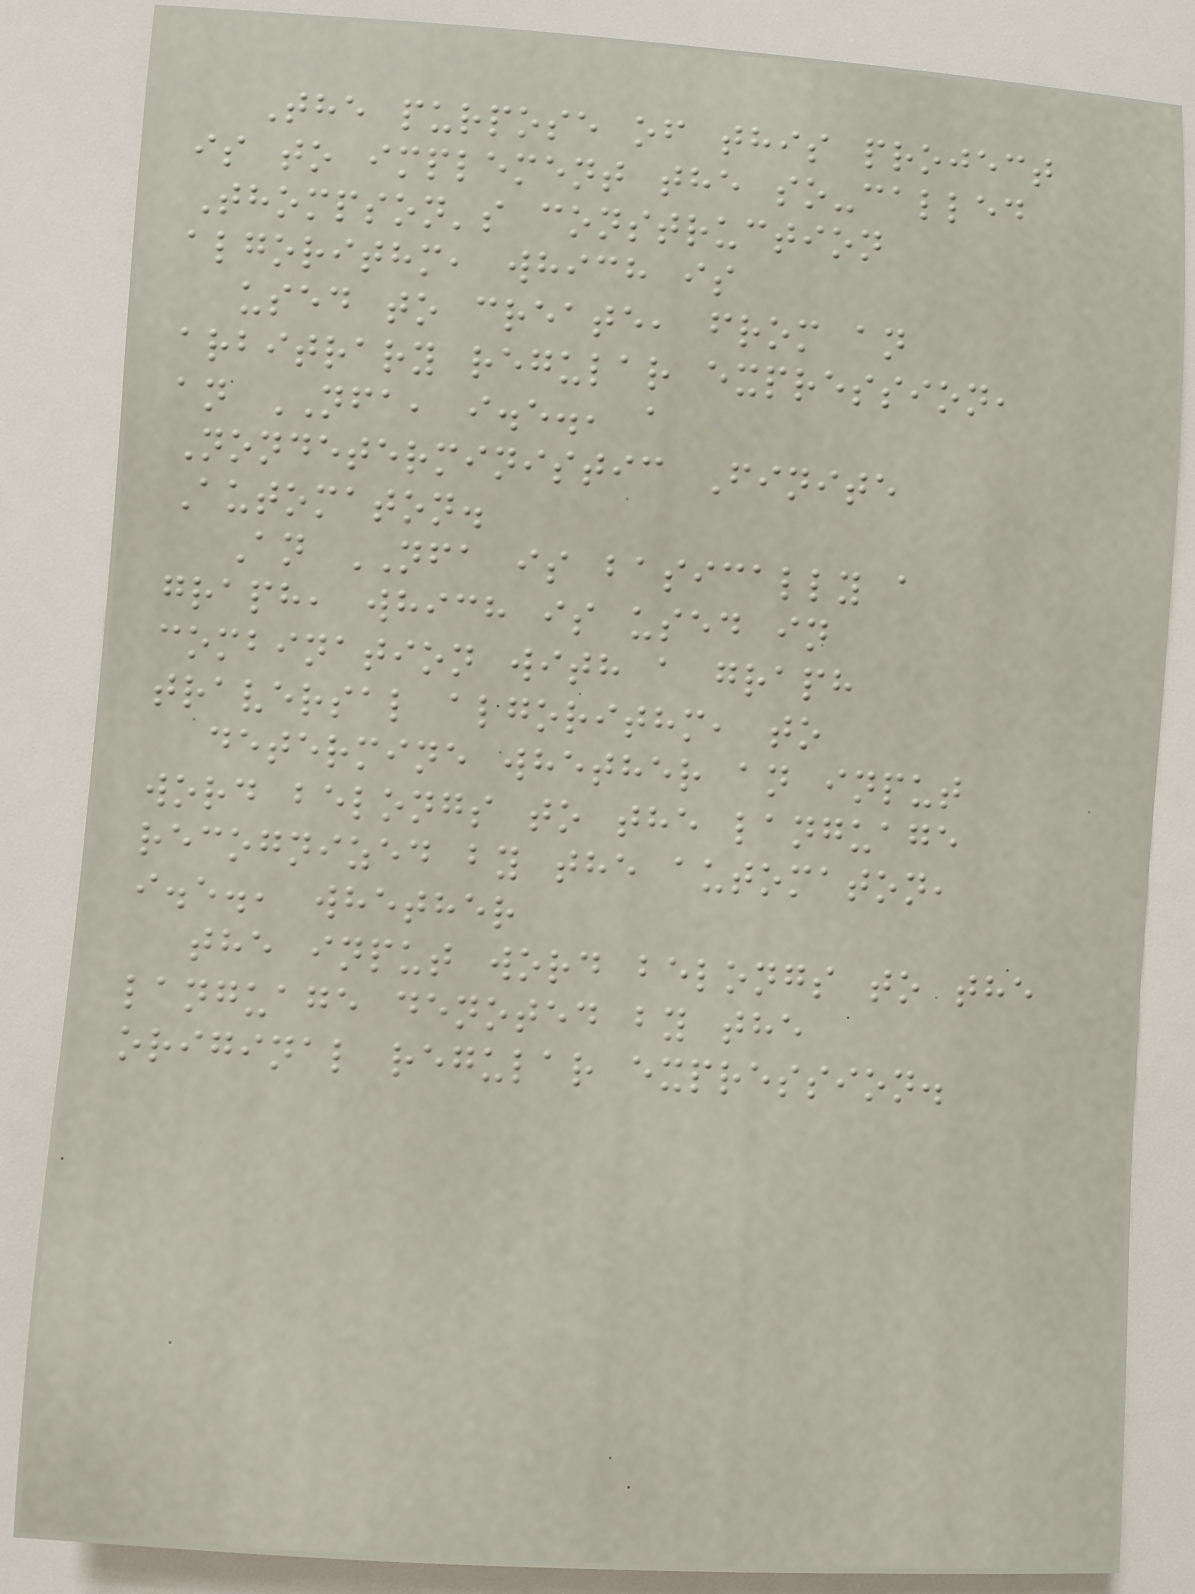The purpose of this project
is to implement the so-called
Thompson's construction
algorithm, which is
used to create, from an
arbitrary regular expression,
an NFA, i.e., a
Nondeterministic Finite
Automaton.
An NFA is basically a
graph, which is used in
combination with a graph
traversal algorithm, to
determine whether an input
word belongs to the language
recognized by the automaton,
i.e., whether
the input word belongs to the
language denoted by the
original regular expression.
